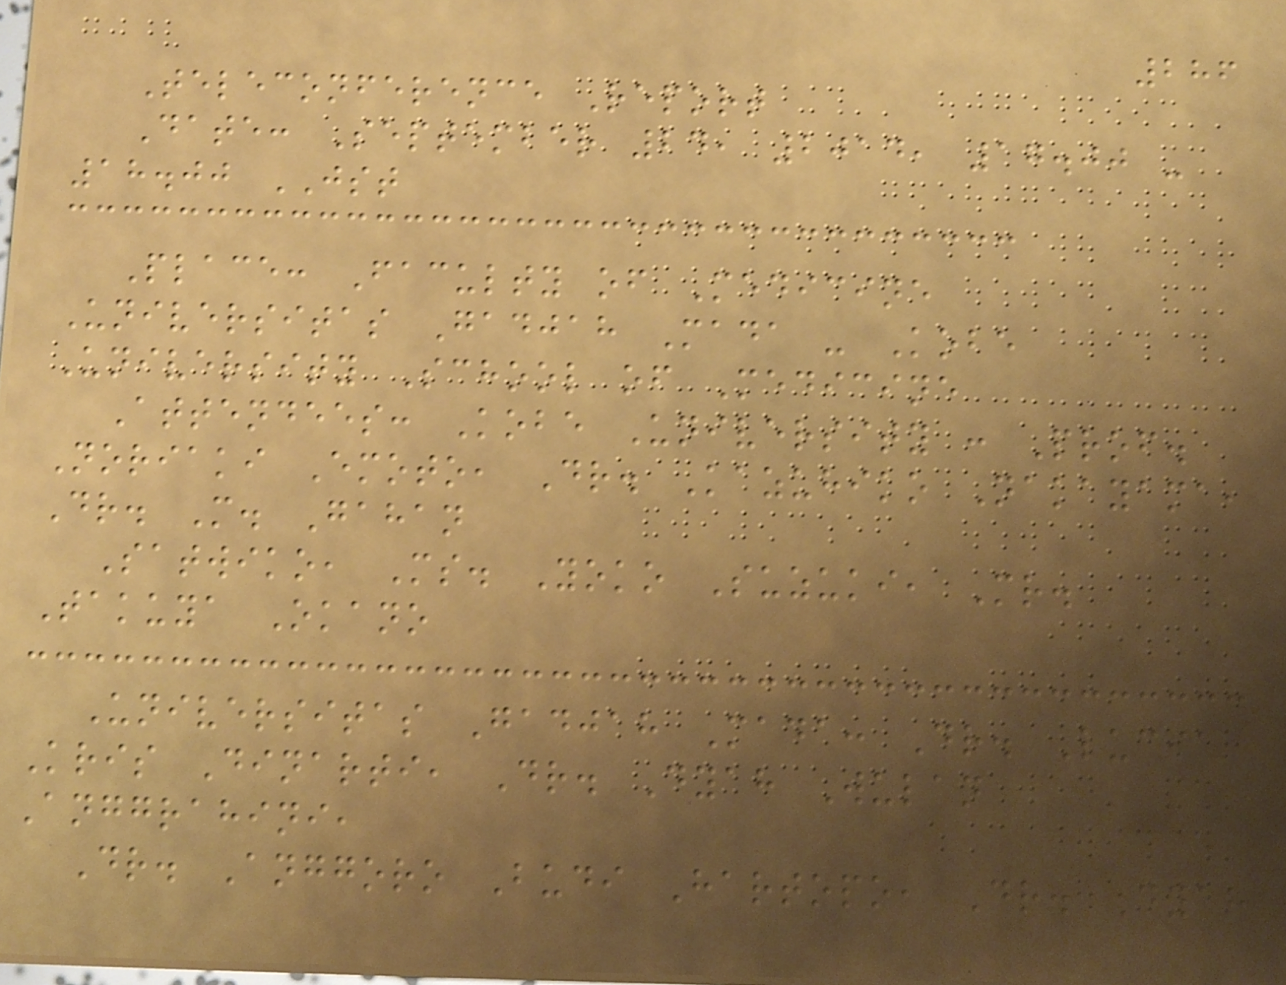286
Teleconference Report
Date: September 24, 2014, 17.00 -
18.00 JST
Place: Faculty of Medicine
Universitas Gadjah Mada - Kobe
University School of Medicine
Attendees: Kobe University : Prof.
Noriaki Emoto, Dr. Kazuhiko Nakayama,
Dr. M. Gahan
Satwiko, Ms. Yoko Suzuki, Mr.
Takuya Okano
Universitas Gadjah Mada: Dr. Lucia
Kris Dinarti, Dr. Dyah Wulan
Anggrahini,
Dr. Anggoro Budi Hartopo, Dr. Dyah
